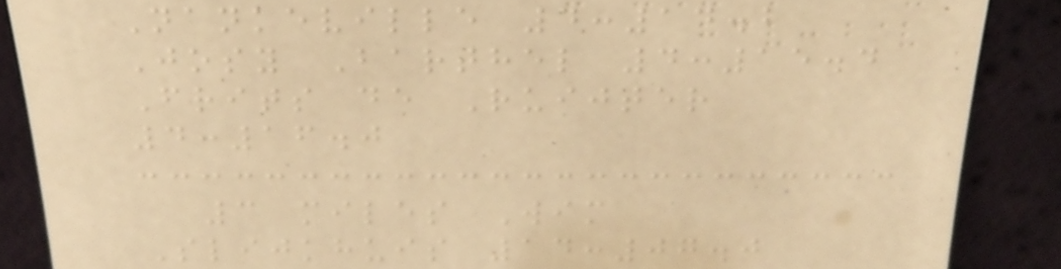Nankeville 4:14.2
Josy Barthel 4:15.4
Frits de Ruijter
4:16.0
3 miles Wim
Slijkhuis 14:07.0
